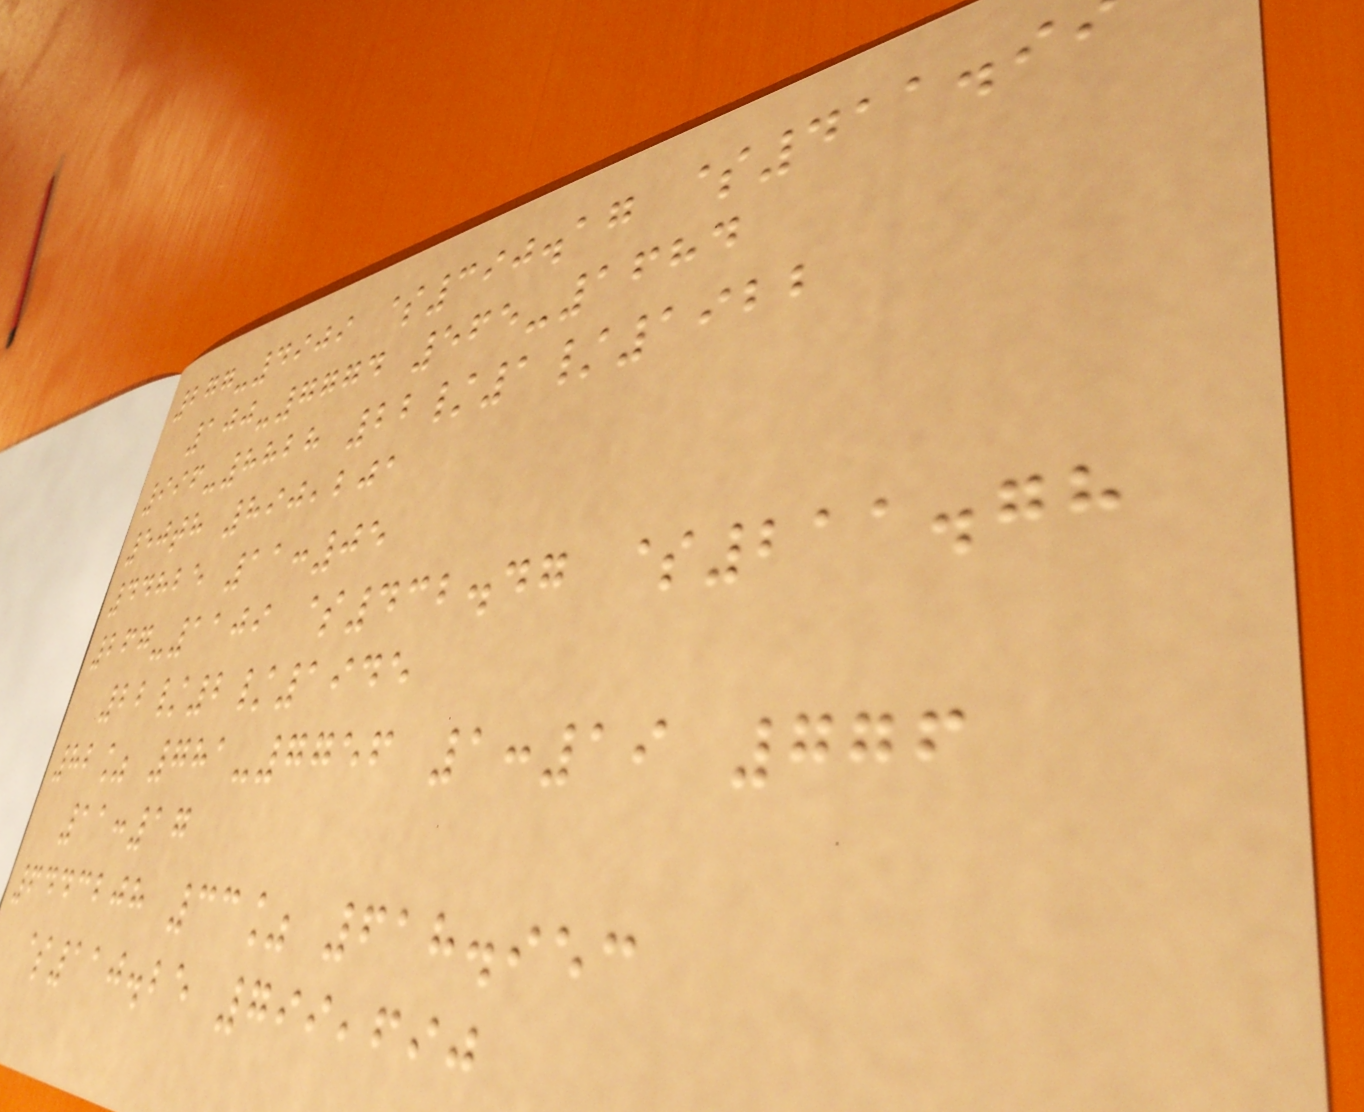277-4909 $390.17 $411.99
100-7774 565-1684
996-8828 22/1/1922
50th 890,201
44825 11:05
267-1109 $432.47 $211.78
22/2/1945
82% 781-7756 1:19 776
11:17
6443208 33% 618.953
$110.25 799,690
